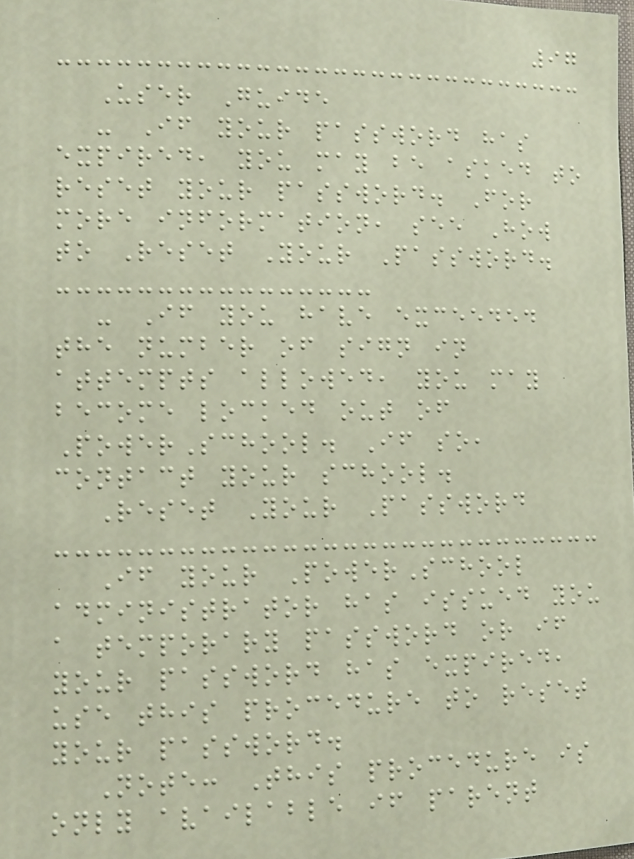97
User Guide
- If your password has
expired, you may be asked to
reset your password. For
more information, see How
to Reset Your Password.
- If you have exceeded
the number of sign in
attempts allowed, you may
become locked out of
PowerSchool. If so,
contact your school.
Reset Your Password
If your PowerSchool
administrator has issued you
a temporary password or if
your password has expired,
use this procedure to reset
your password.
Note: This procedure is
only available if parent
